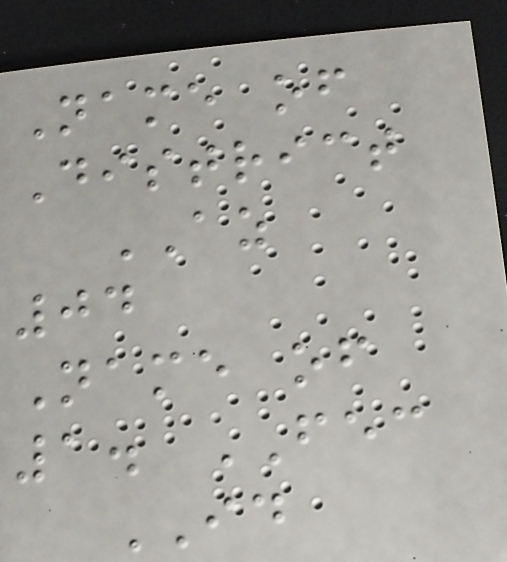Name of
District
AZ
04
Name of
1. FEC
ID
